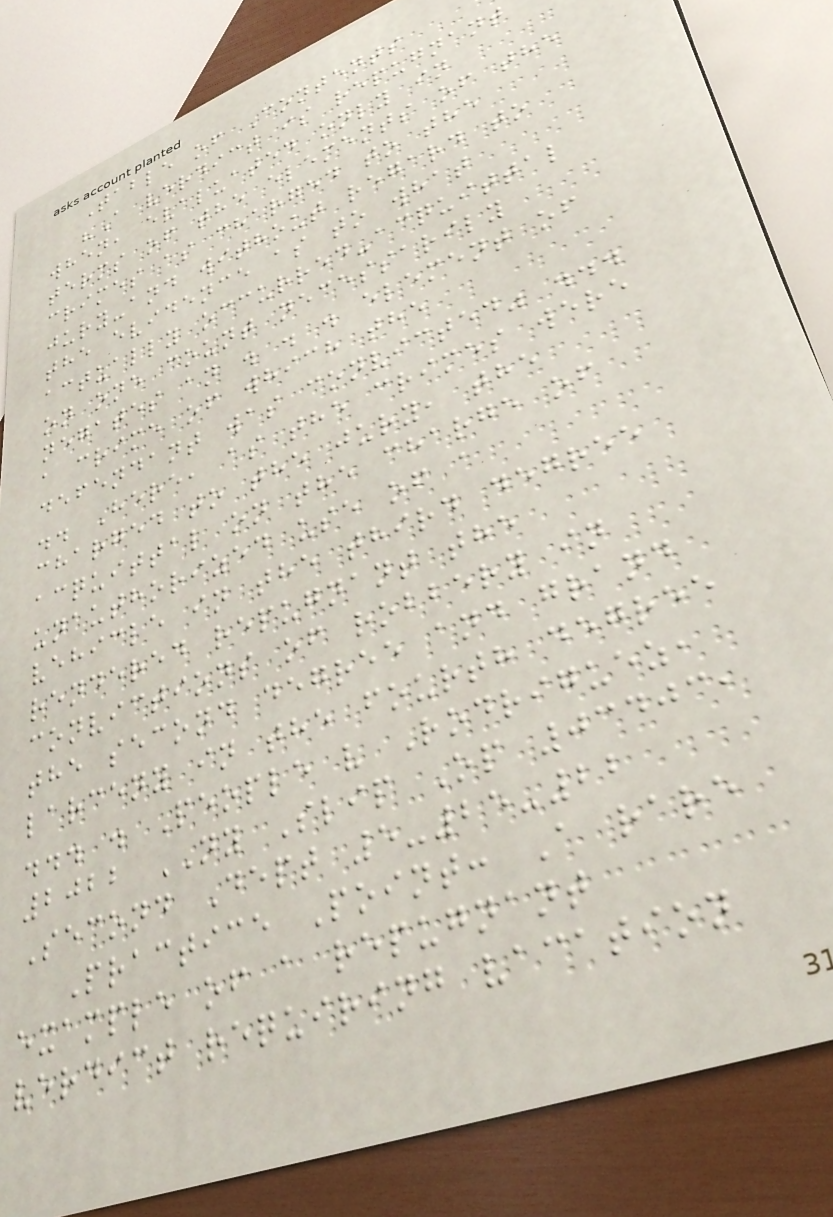Table of Contents
"A verdict is repugnant
when, evaluated only in
terms of the elements of the
crimes as charged to the
jury-and without regard to
the evidence as to what
actually occurred-acquittal
on one count necessarily
negates an . . . element of
a crime of which the
defendant was convicted" ...
.. Here, as the crimes were
charged to the jury, the
acquittal on the charge of
unauthorized use of a
vehicle in the third degree
rendered repugnant the
convictions of robbery in
the second degree and grand
larceny in the fourth degree
... . People v Rodriguez,
2022 NY Slip Op 03403,
Second Dept 5-25-22
Practice Point: A rare
example of a repugnant
verdict requiring vacation
